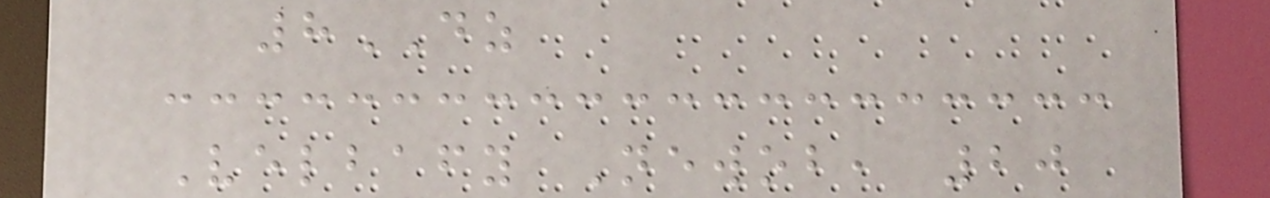8DZ
Velbafy Newob, 20
